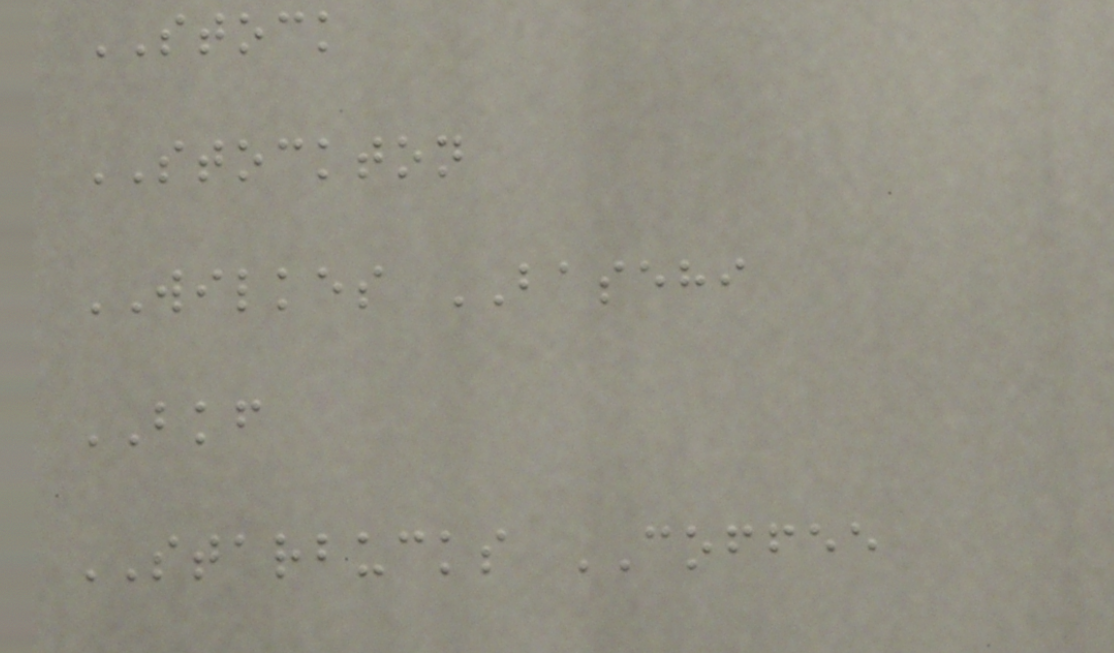STOCK
STOCKTON
WILKES BASEHI
BKF
STARBUCKS COFFEE
